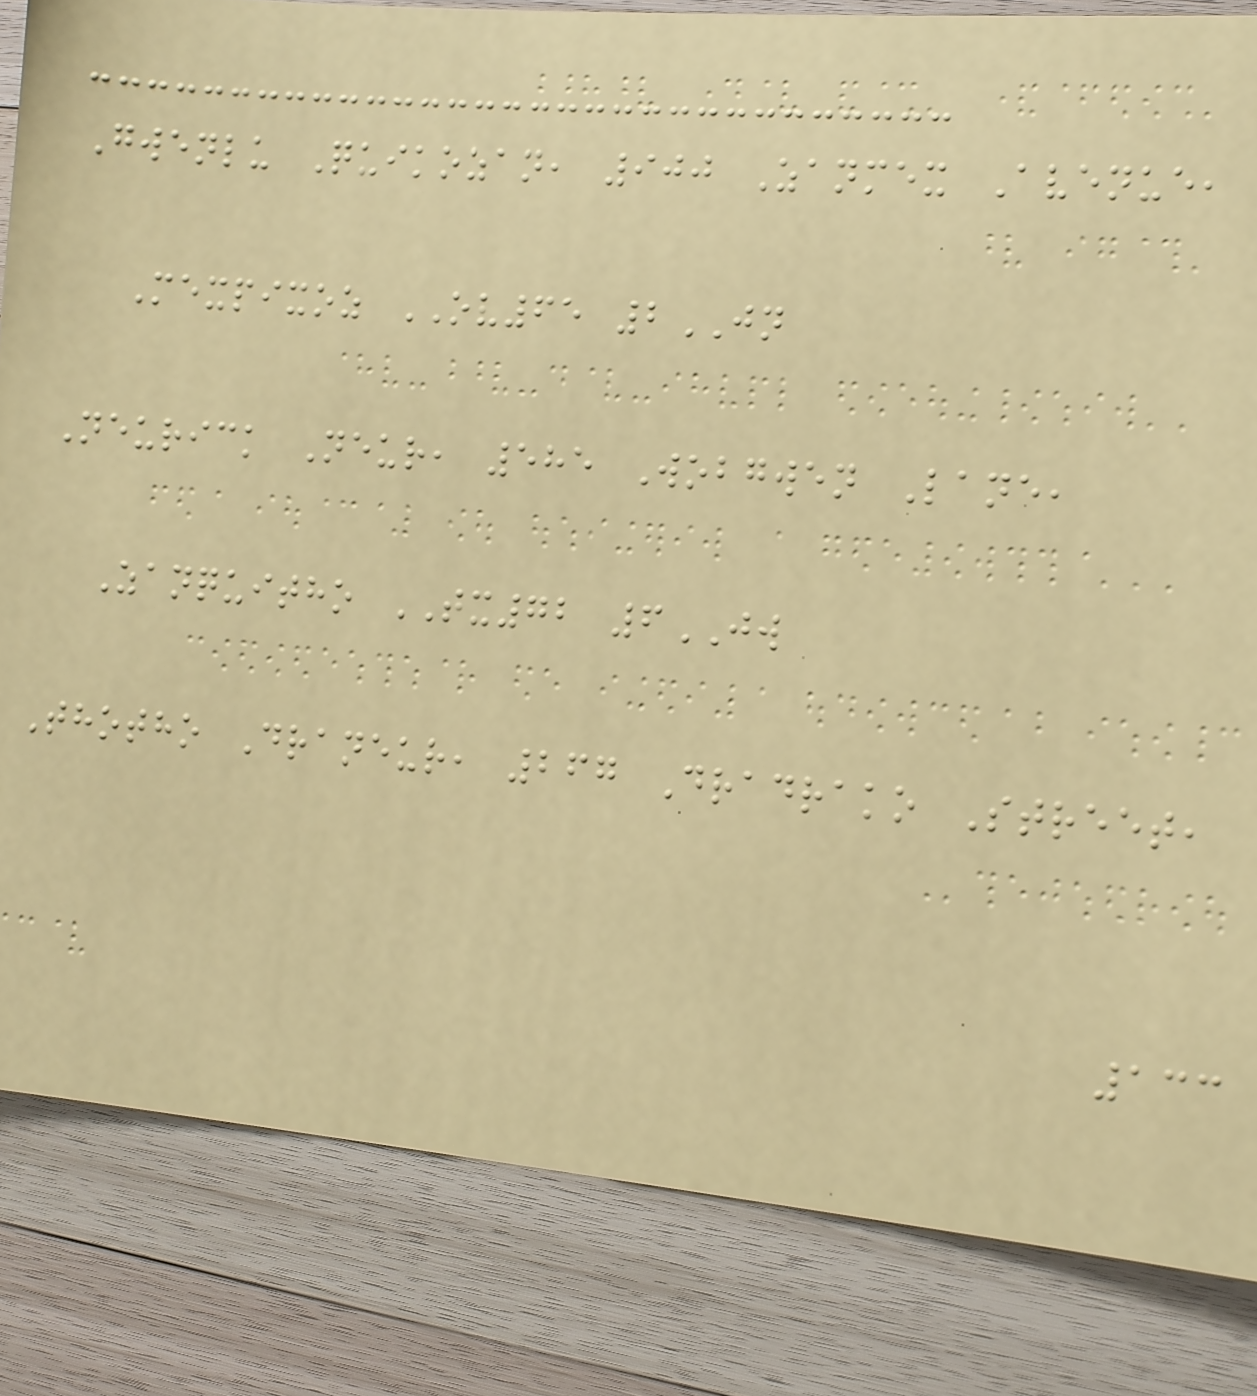Gwenlu Quikozan, 900 Zanmex Avenue,
Mexpixoz OV65 2JN
Neurick Neur, 585 Wobgwen Lane,
Zanquitho TX72 6JW
Thotho Draneur, 267 Dradrako Street,
133
